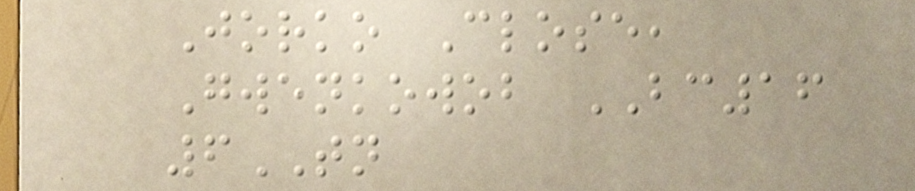Jorko Close,
Gwenkowob BC16
6TN
